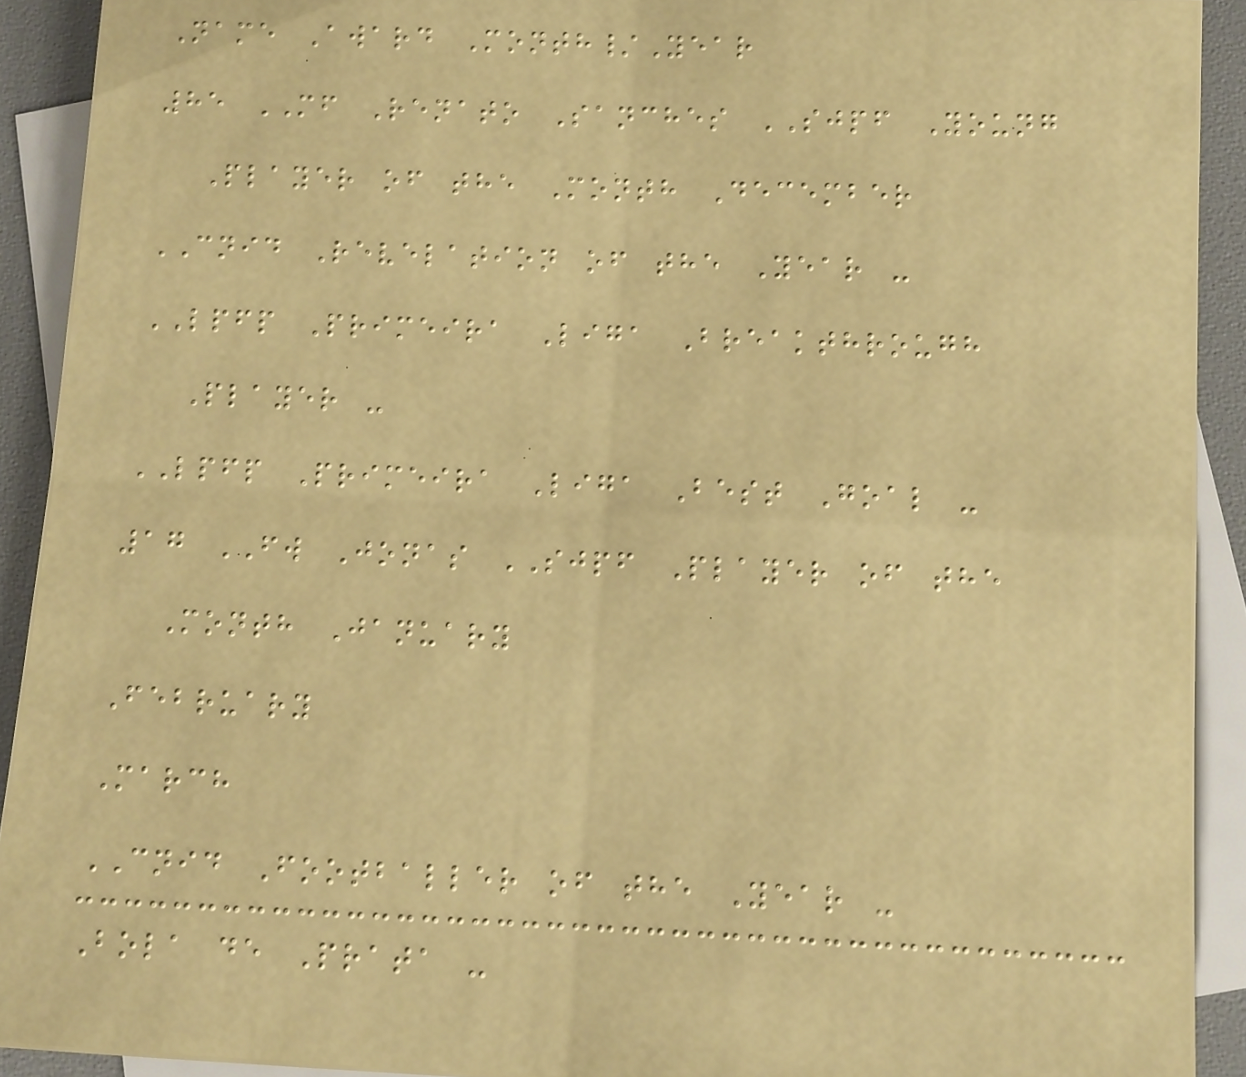Name Award Month/Year
85 MF Renato Sanches SJPF Young
Player of the Month December
CNID Revelation of the Year -
LPFP Primeira Liga Breakthrough
Player -
LPFP Primeira Liga Best Goal -
17 FW Jonas SJPF Player of the
Month January
February
March
CNID Footballer of the Year -
Bola de Prata -
